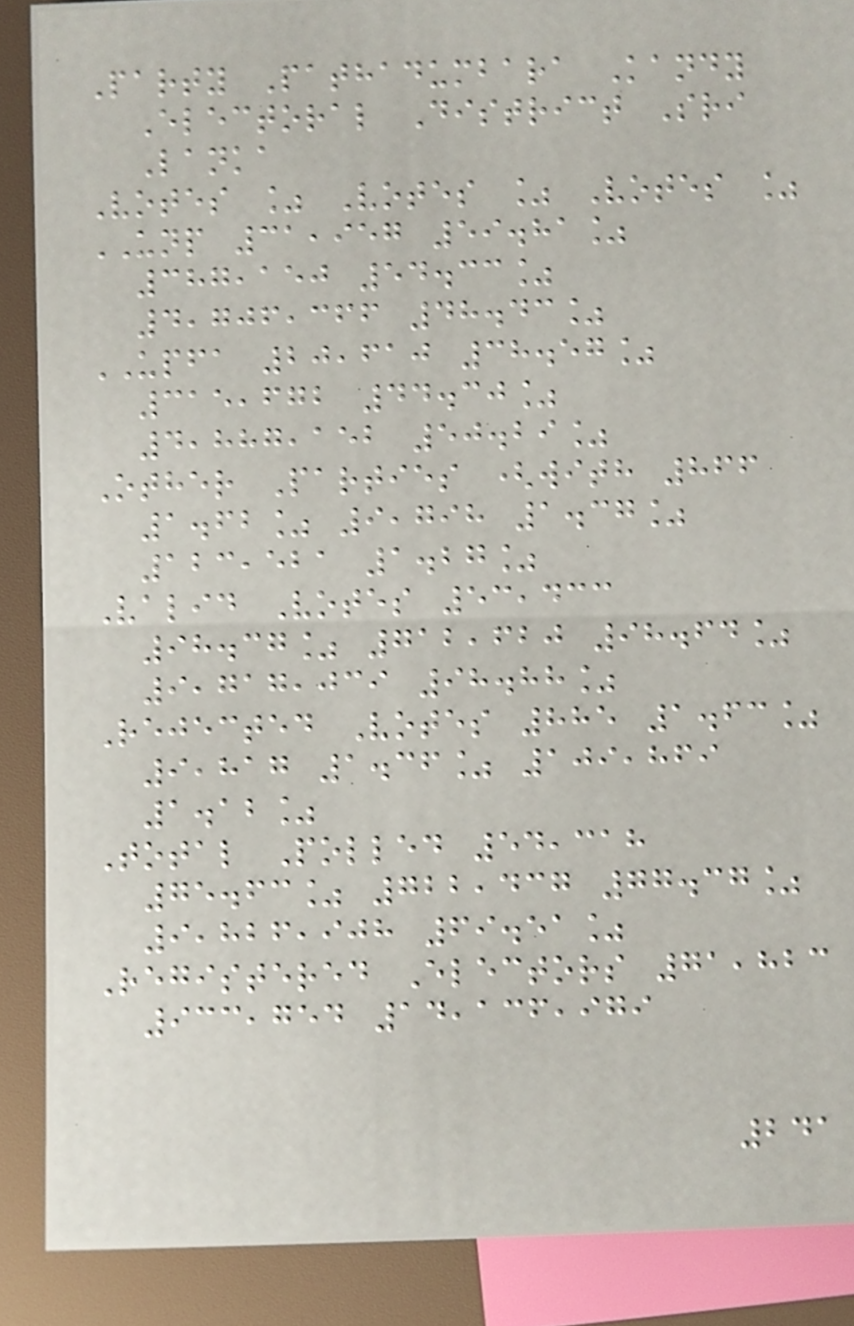Party Pathadumbara Kandy
Electoral District Sri
Lanka
Votes % Votes % Votes %
UNP 31,957 59.81%
387,150 54.33%
4,706,366 48.43%
UPFA 20,610 38.57%
315,672 44.30%
4,887,152 50.29%
Other Parties (with 866
1.62% 9,798 1.37%
123,521 1.27%
Valid Votes 53,433
98.37% 712,620 98.64%
9,717,039 98.88%
Rejected Votes 885 1.63%
9,817 1.36% 109,869
1.12%
Total Polled 54,318
75.63% 722,437 77.37%
9,826,908 69.51%
Registered Electors 71,823
933,754 14,136,979
241
